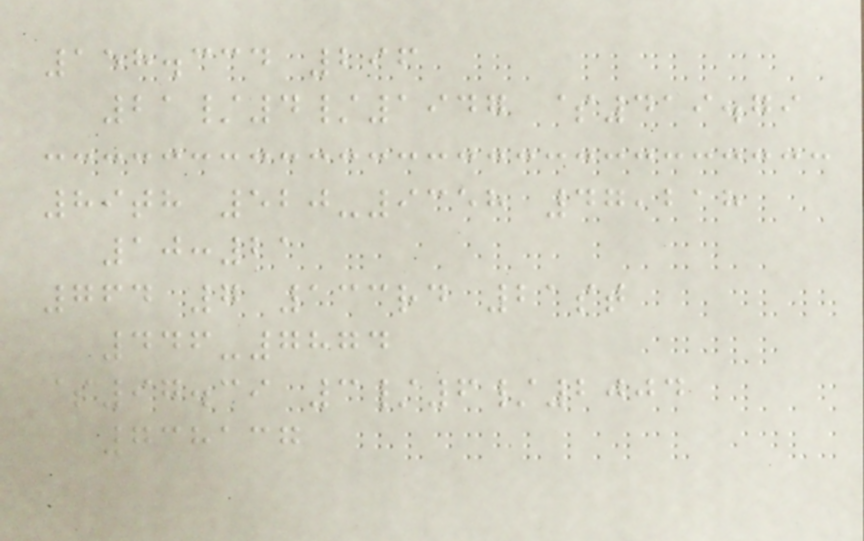158.334 296
21/4/1947 $419.79
89th 520-9358 47,218
10:21
764 7 133rd 21st
446-7874
$97.39 3/6/2004
738137
